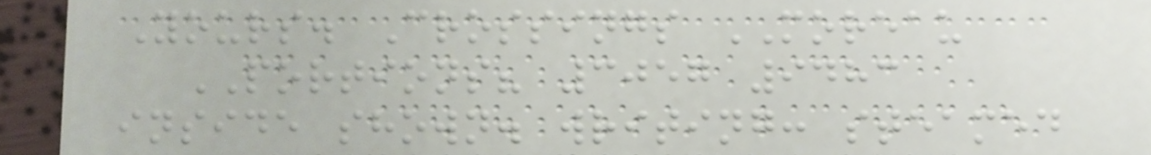Yours. Crossings MOREAU
PORTIONS? 3057 9483
inside shown. writing: steamed
